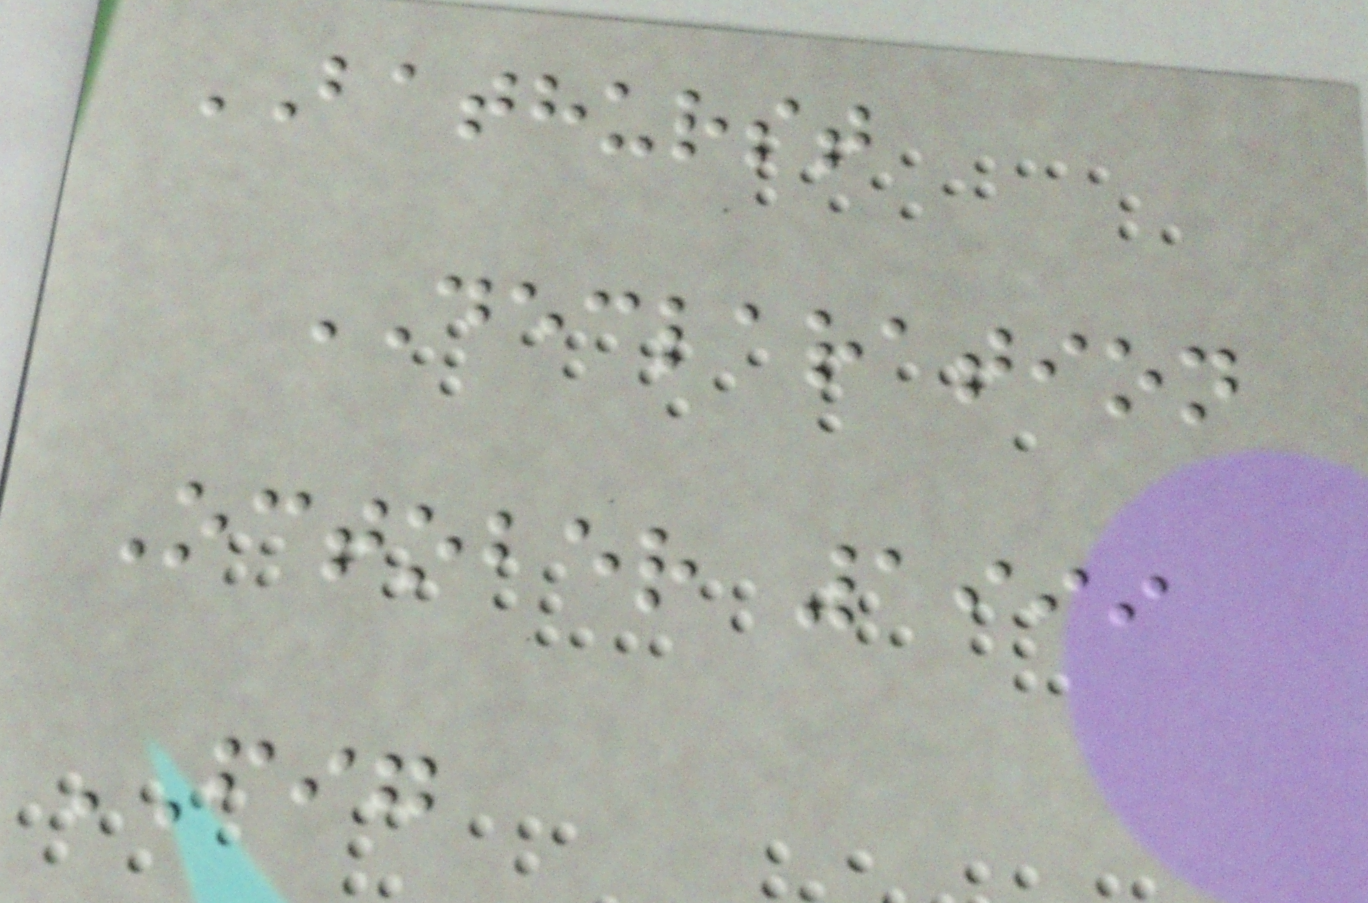BATHURST
DECLARATION
October 1999
FIG
